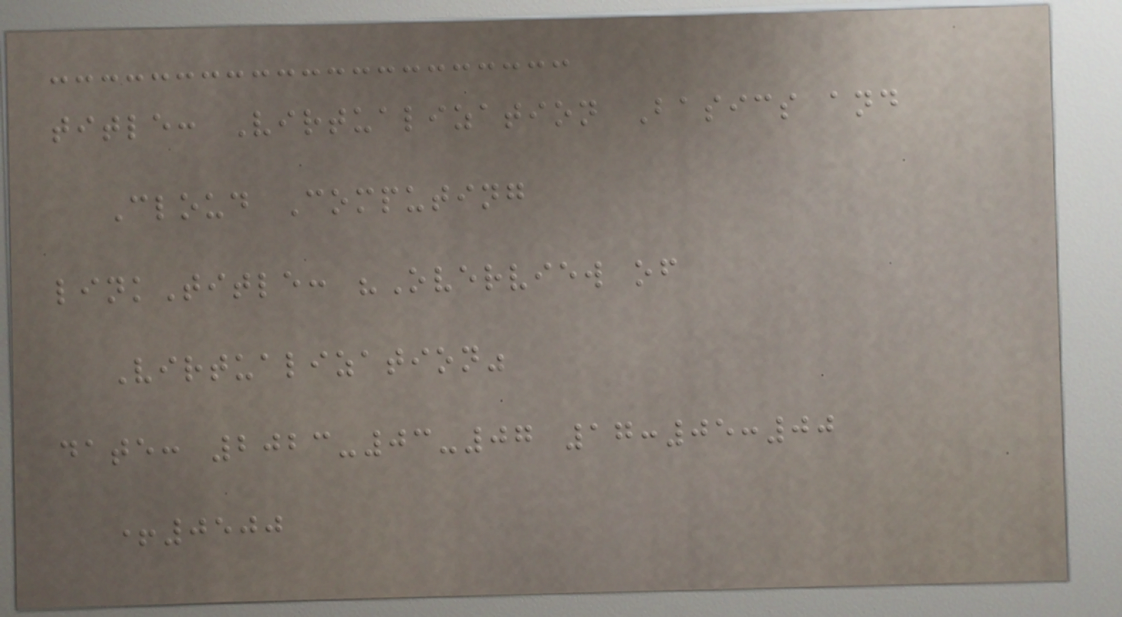title: Virtualization Basics and
Cloud Computing
linkTitle: "Overview of
Virtualization"
date: 2023-03-07 17:05:00
+0500
